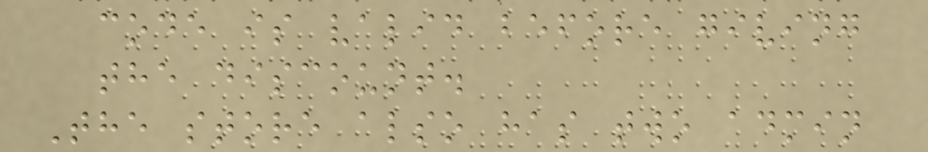code is valid before giving
the discount.
The store also has two admin
